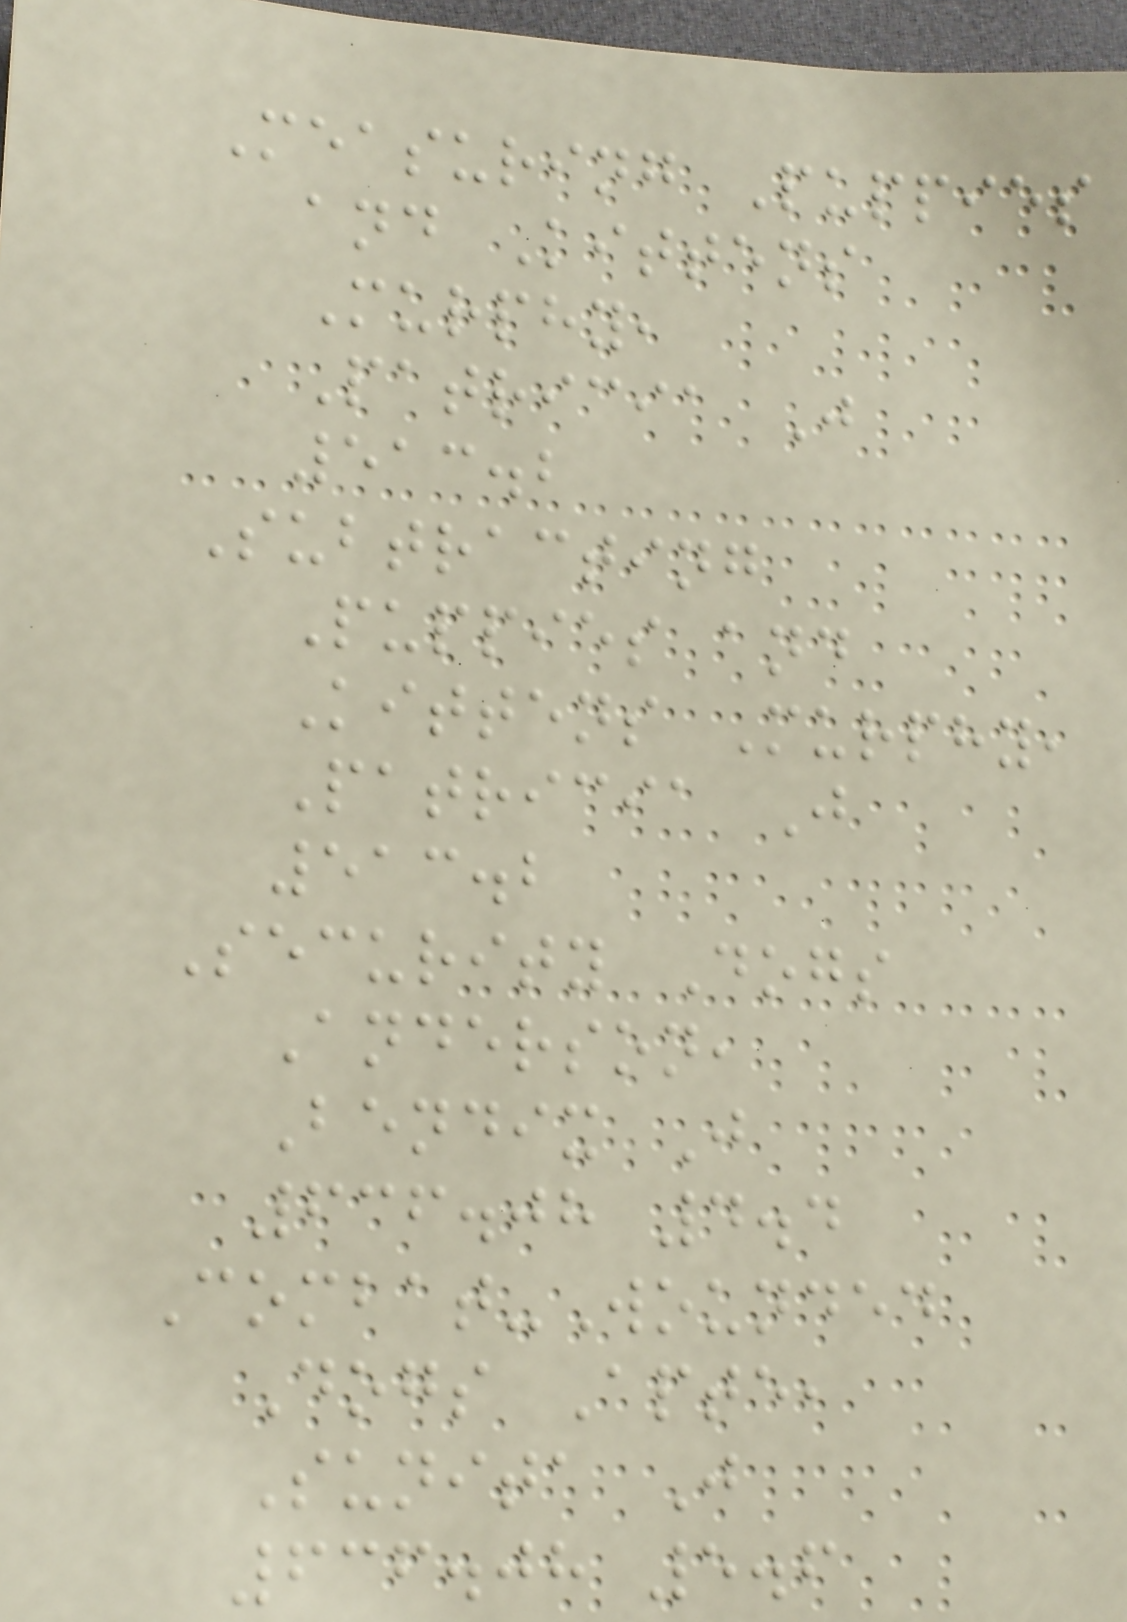Measuring Puppies
and Kittens
Murphy,
Patricia J
513.2
Subtracting
Puppies and
Kittens Murphy,
Patricia J
513.2
Security Dogs
Anderson,
Bendix J
636.08 4.4
Combat-Wounded
Dogs Apte,
Sunita J
636.08 5.6
